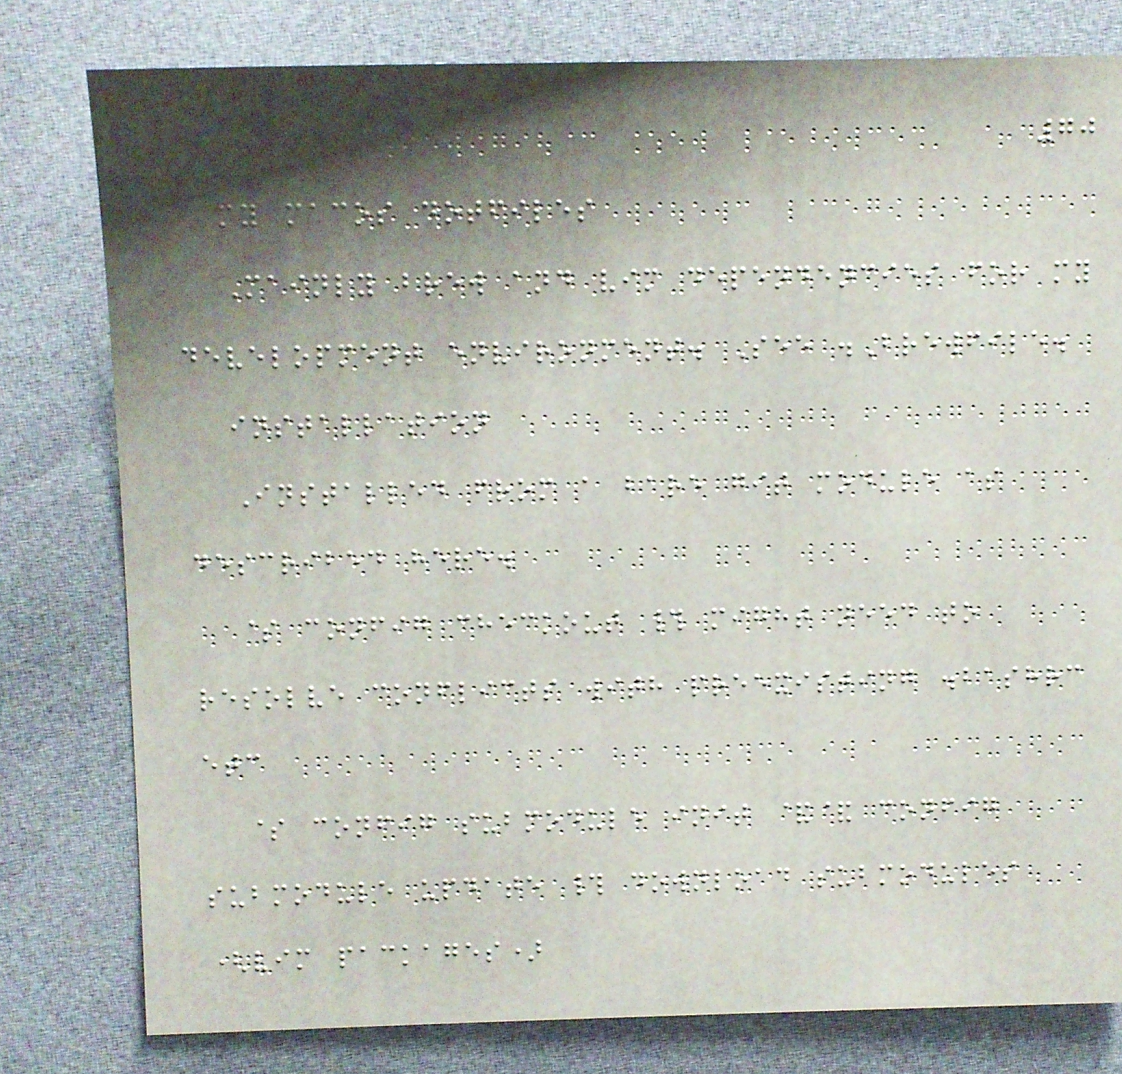70
my macos dotfiles
Mainly brew and vim dependencies for my
development environment. See .Brewfile.
installation
Installed from a bare git module as
described here.
$ config checkout # might need to
resolve conflicts with preexisting .bashrc
etc
$ config submodule init && config
submodule update # download submodules
(vim packages)
